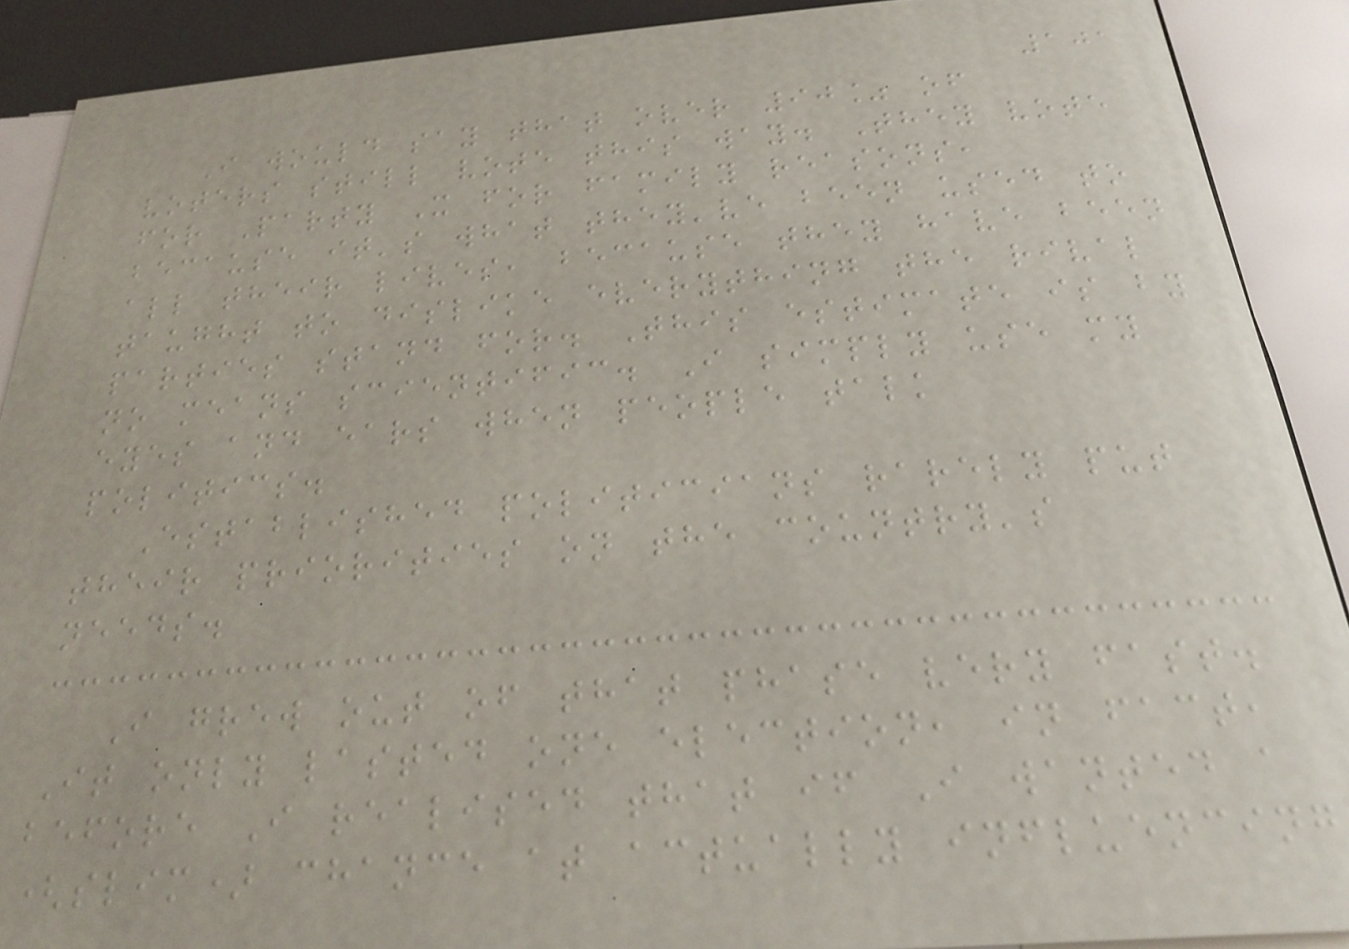101
I would say that over 90% of
voters still vote this way. They vote
for Party X for family reasons,
because it's what they've been used to
all their lives, because they have been
taught to dislike everything the rival
parties stand for. This estimate is by
no means scientific. I simply use my
eyes and ears when people talk
politics.
Established politicians rarely put
their priorities on the country's
needs.
I grew out of that phase very fast.
It only lasted one election, in fact,
before I realised that if I wanted a
(slim) chance at actually influencing
